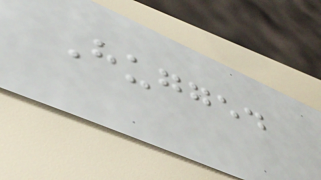Hugged
